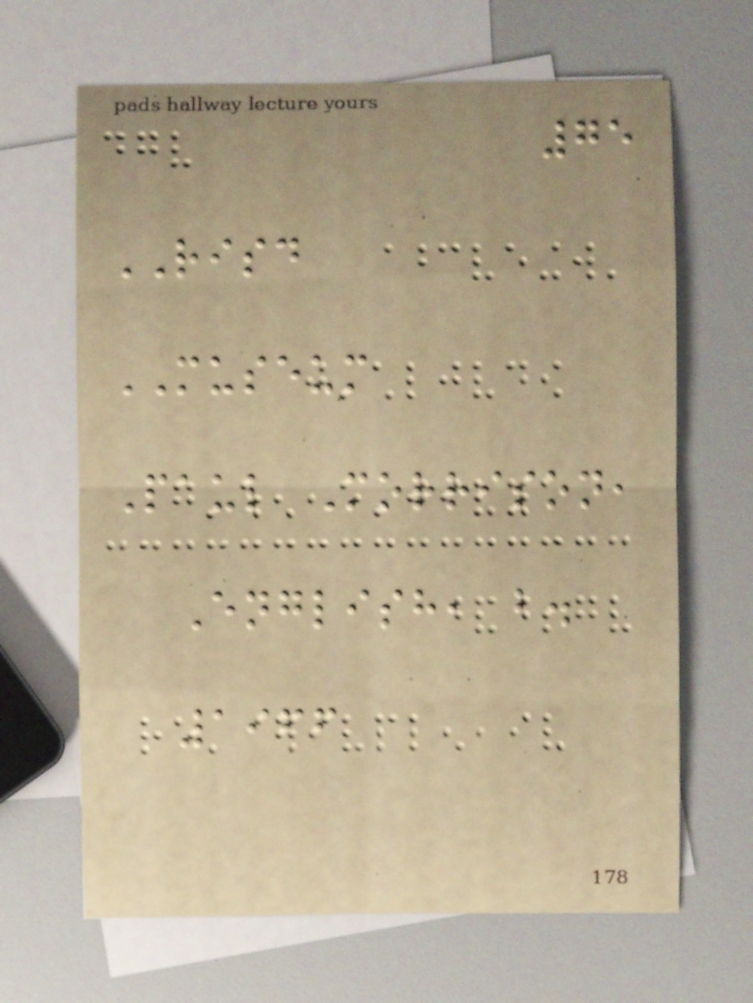75
RISD
MUSEUM
Paul Morrison,
English, b.
1966
